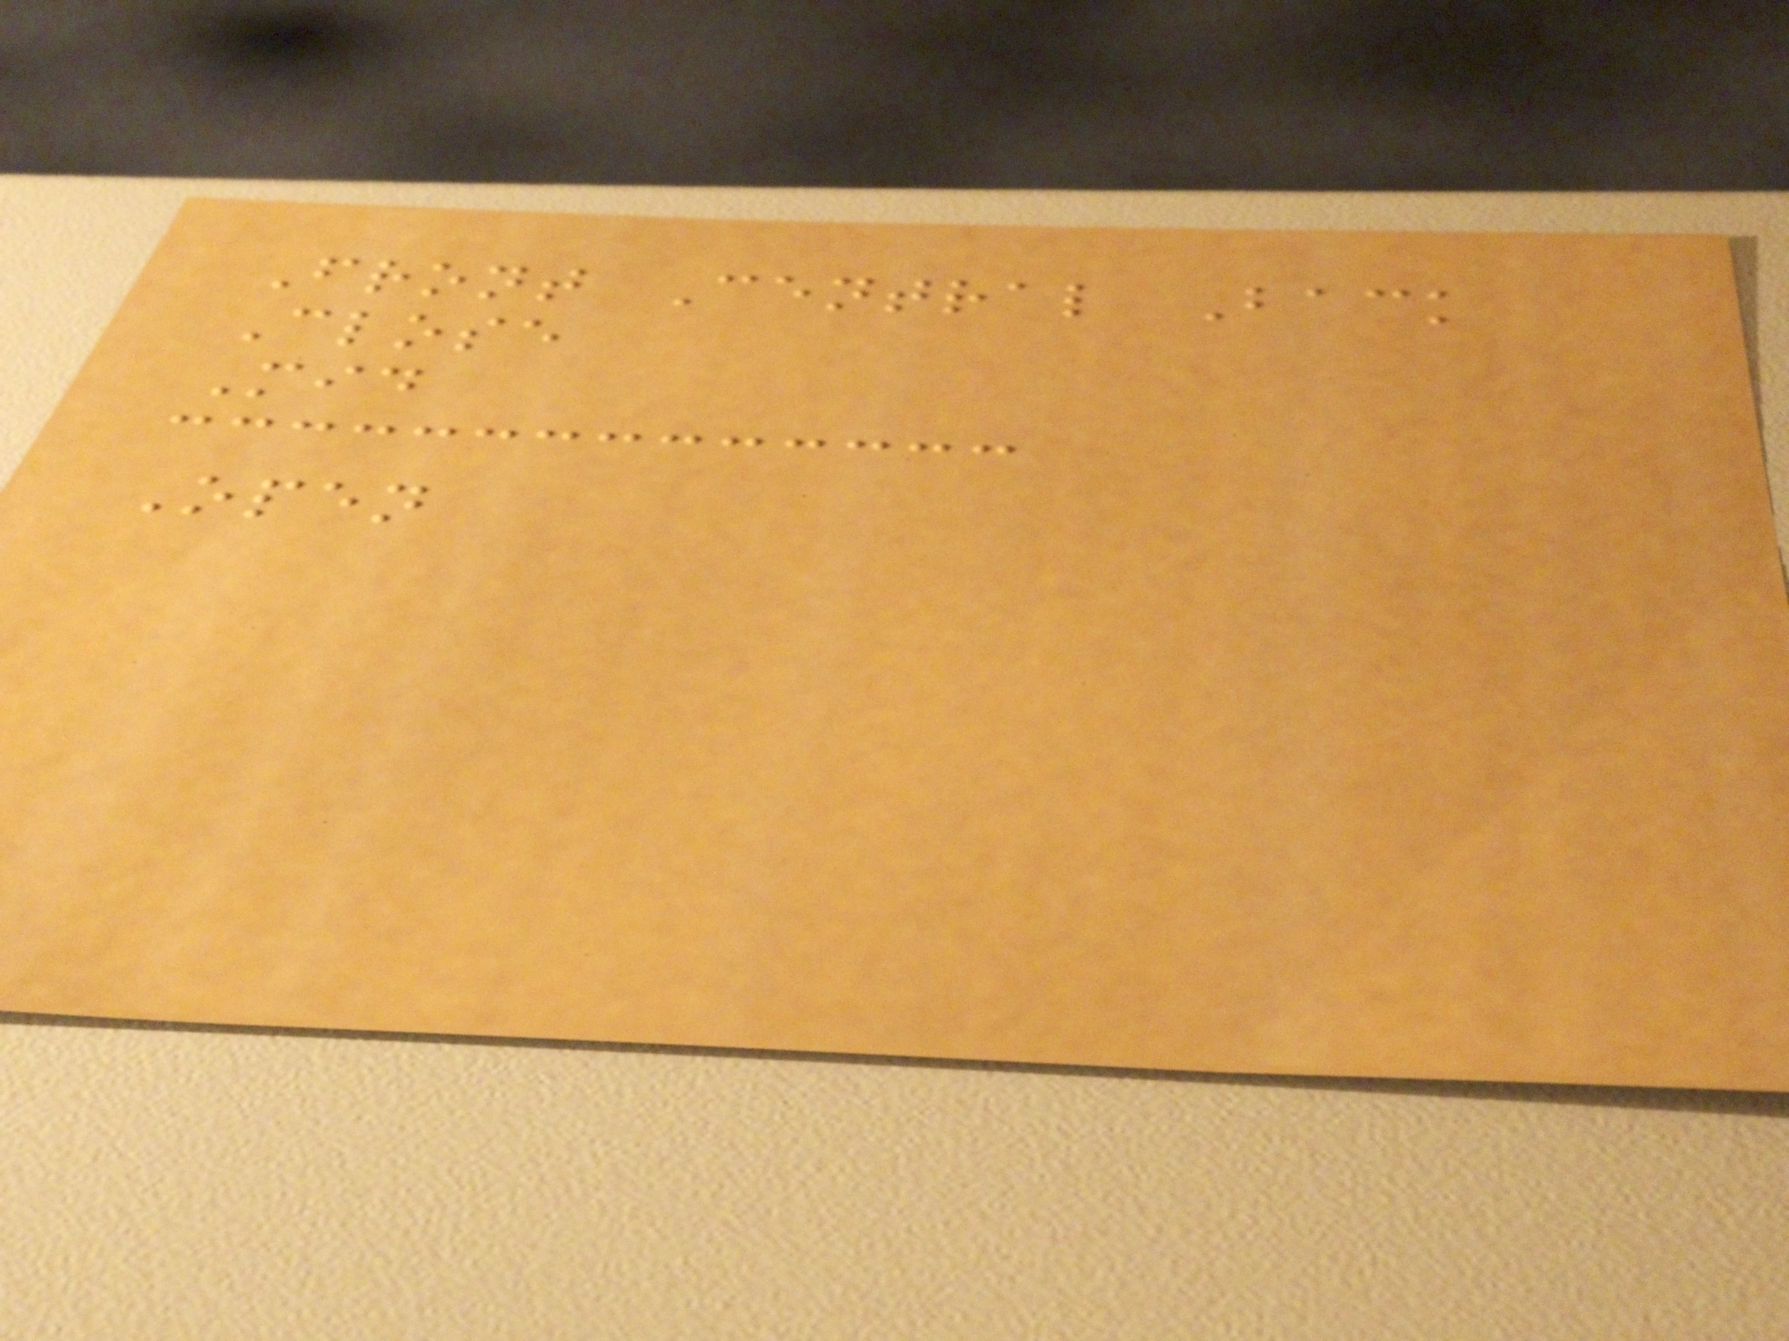Front Central Back
Close
Mid
Open
